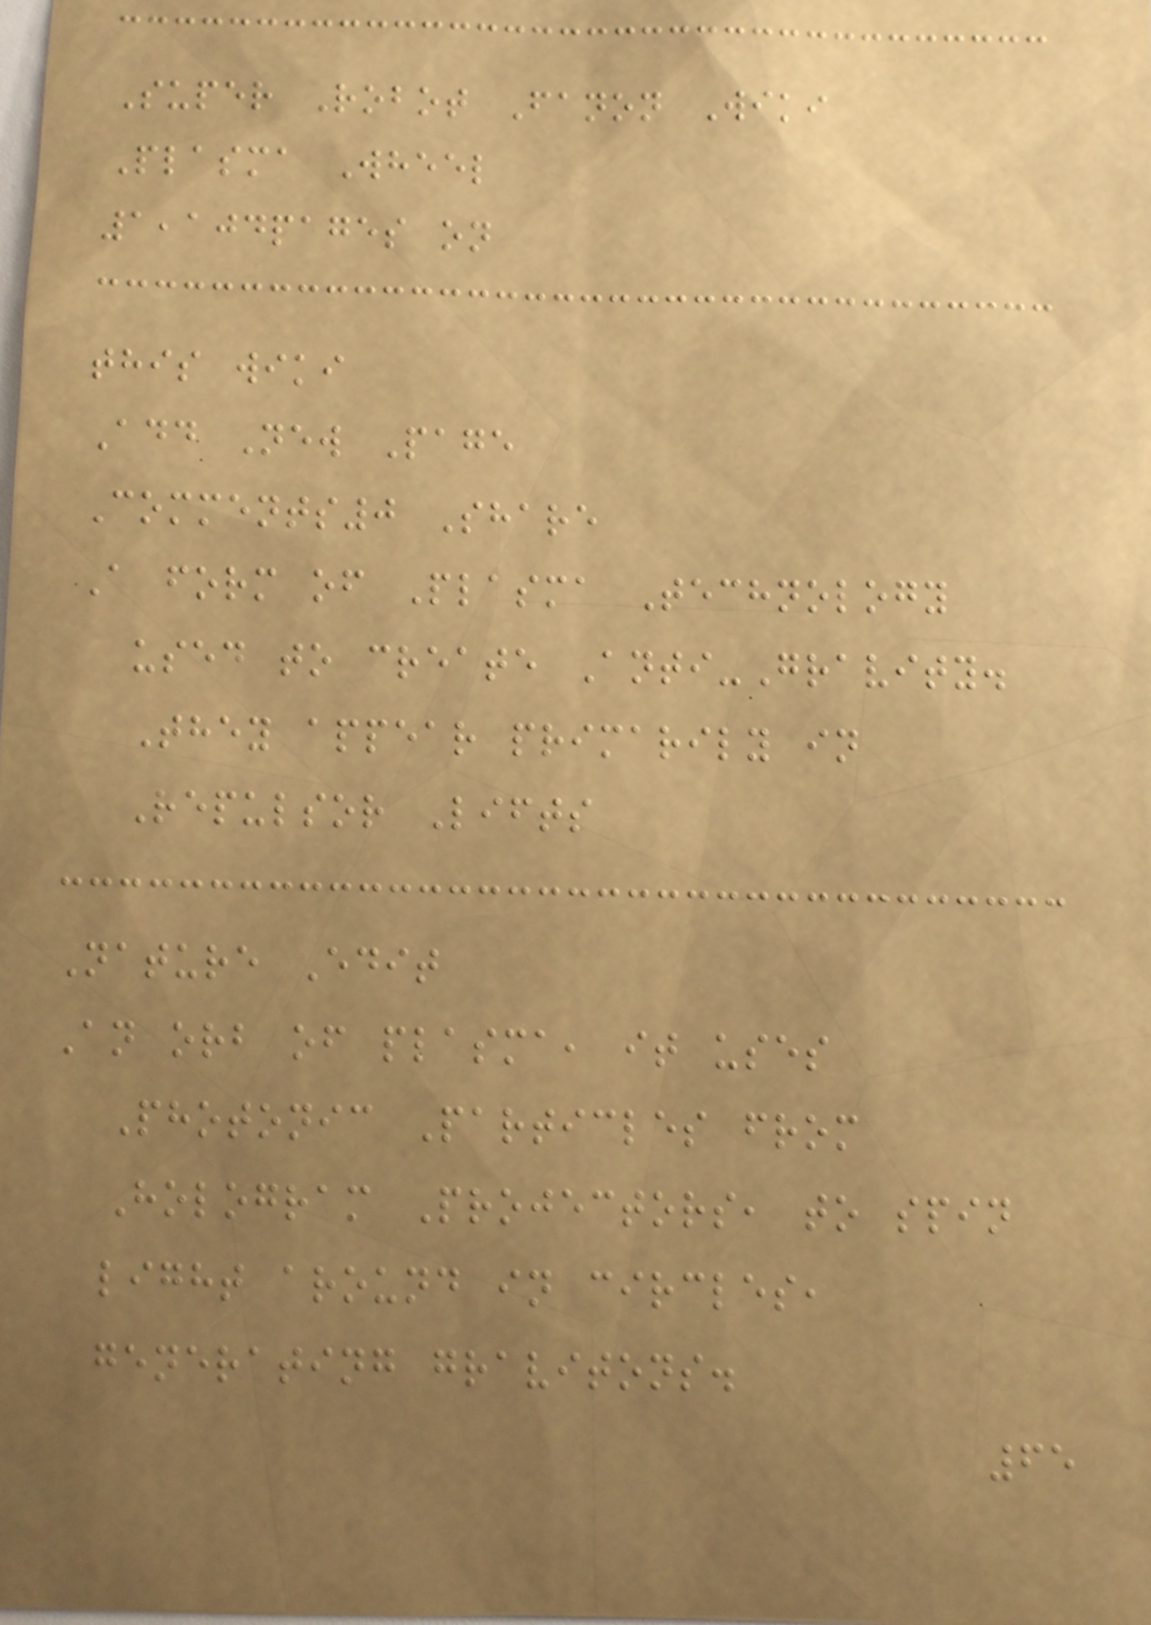Super Robot Fanon Wiki
Plasma Wheel
1,104pages on
this wiki
Add New Page
Comments0 Share
A form of Plasma Technology
used to create Anti-Gravity.
They appear primarily in
Repulsor Lifts
Nature Edit
An orb of plasma, it uses
Photonic Particles from
Hologram Projectors, to spin
light around in circles,
generating gravitons.
65
